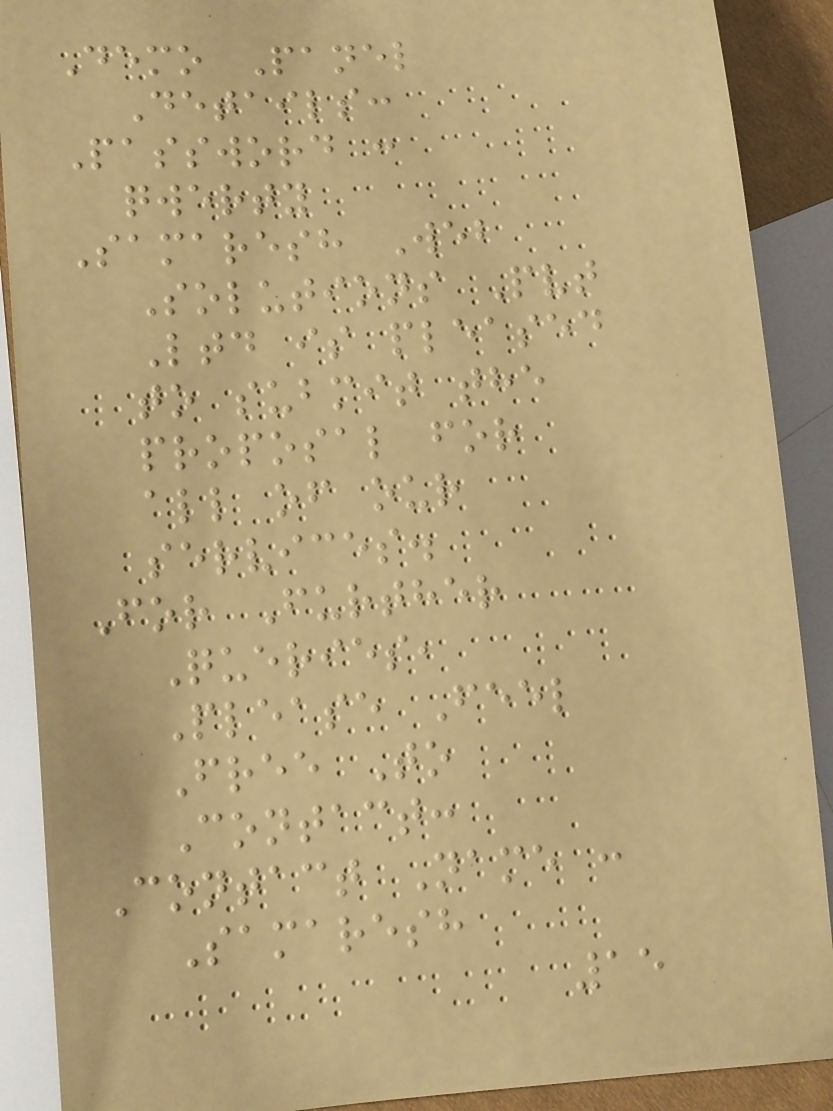Demo Panel
Details:
Password :
qwerty
Samaresh Web
Solutions Pvt
Ltd is pleased
to submit the
proposal for
all of our
services.
For Further
Queries,
Please Feel
Free To
Contact:
Contact Name :
Samaresh
15
